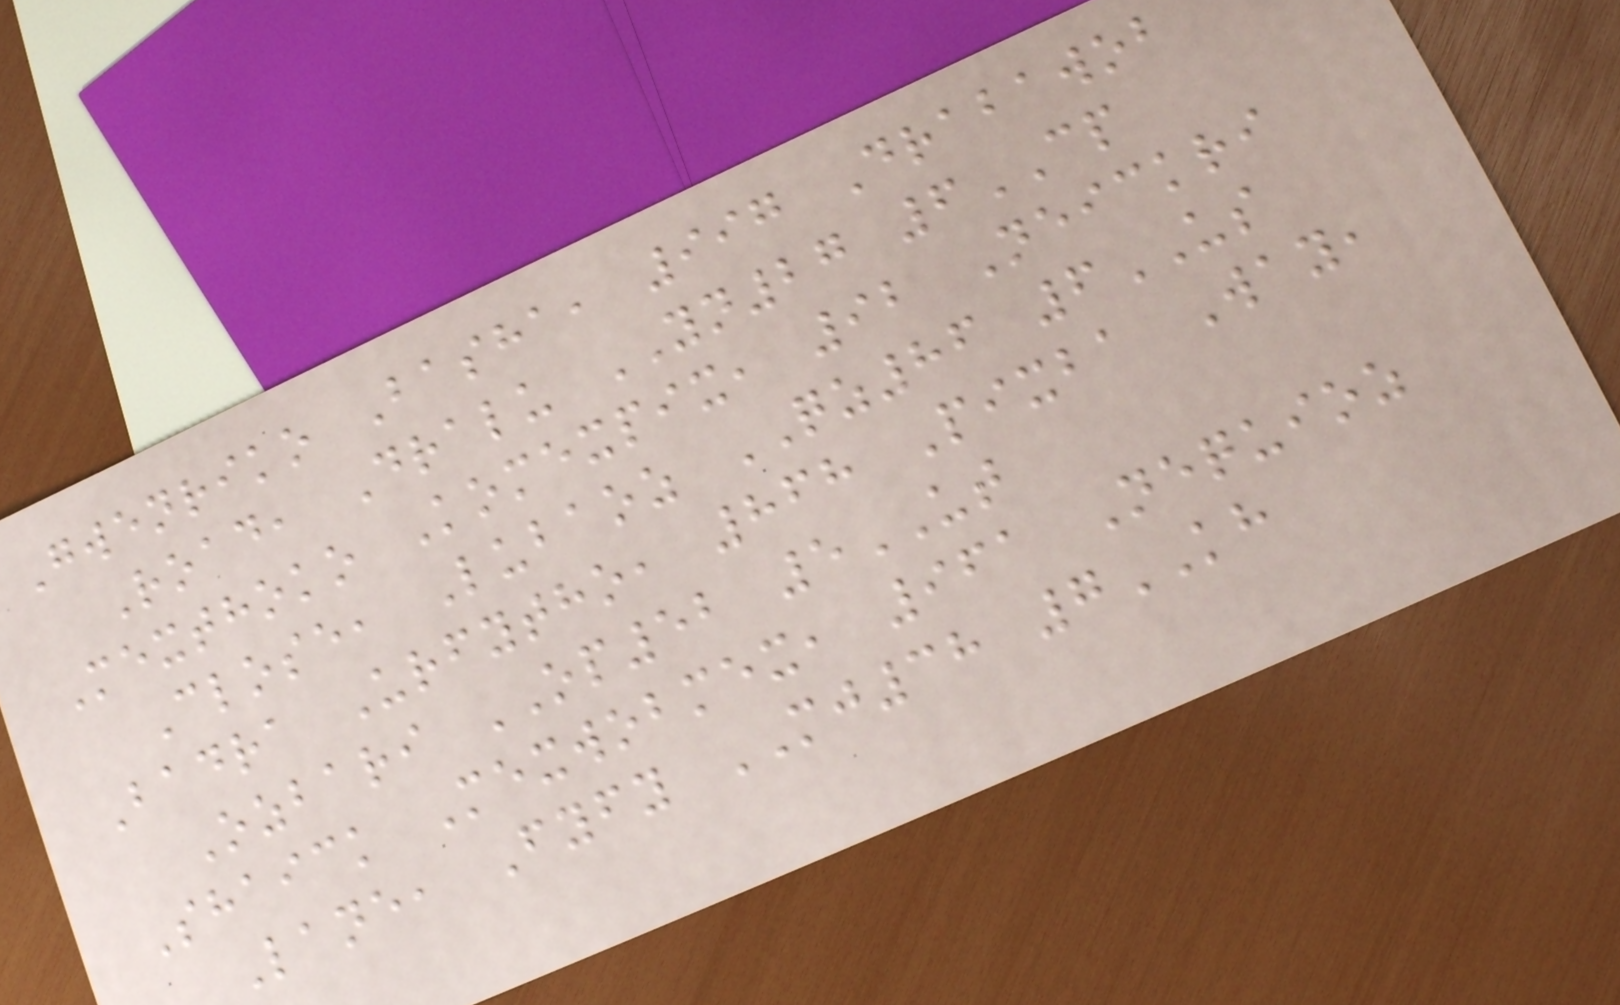Gwenriko Basha, 997 Drabawob
Road, Dralu YN27 6CP
Mexthoko Komexpix, 92 Neickri
Close, Lubaoz QZ86 6US
Badra Urfytho, 868 Pixba Way,
Ozbari OP52 5UT
Shaick Mexwobmex, 961 Nequioz
Lane, Fyfy MJ38 7KH
